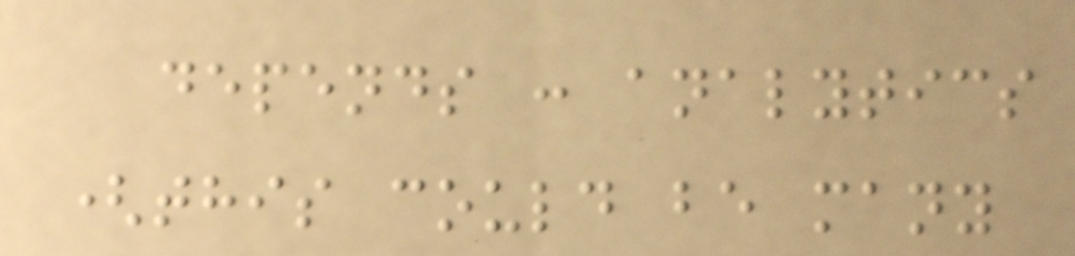depends : analytics
(this could be many
